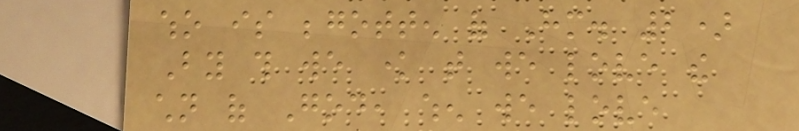who is begotten of Him. 2)
By this we know that we love the
children of God, when we love
